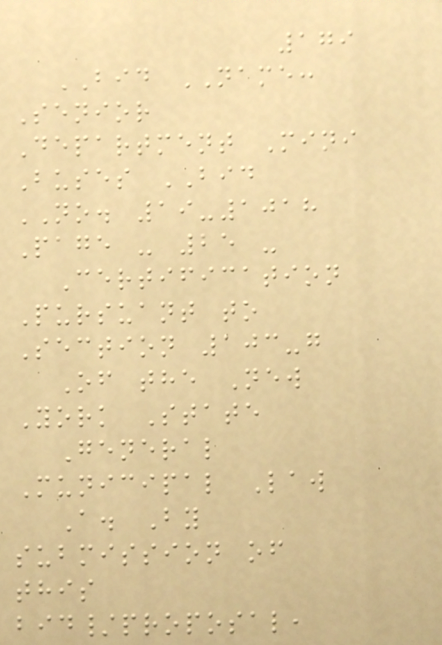179
BID NAME:
Senior
Department Mini
Buses BID
NO. 19-1018
Page - 25 -
Certification
Pursuant to
Section 103-g
Of the New
York State
General
Municipal Law
A. By
submission of
this
bid/proposal,
